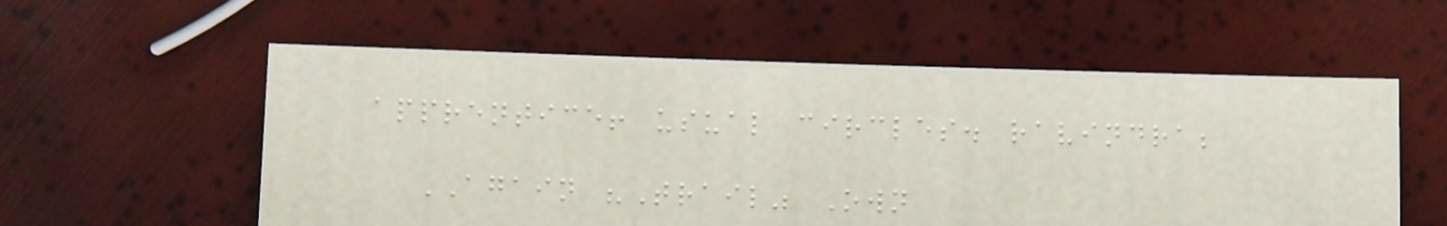apprentice! usual circles. ravindra;
AGAIN "Trail" Own
